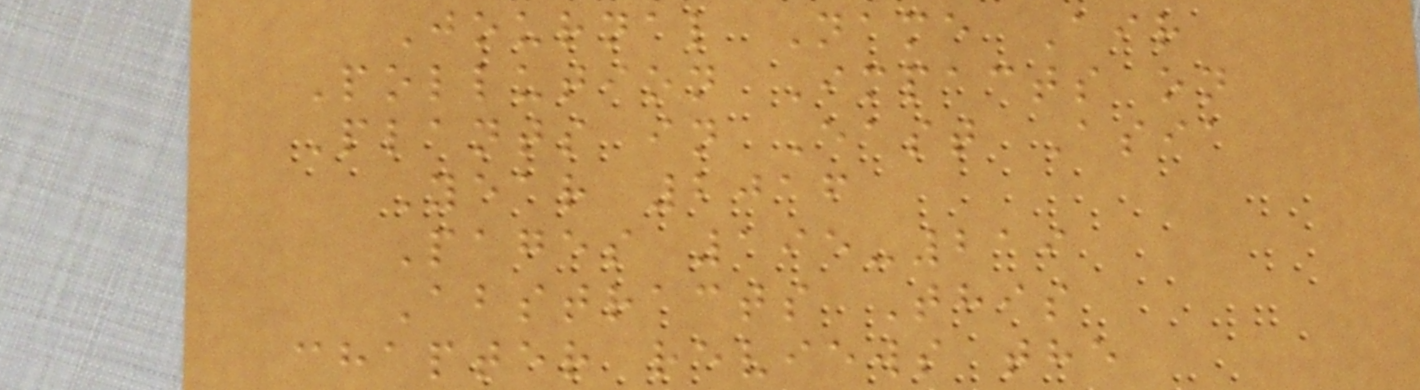Journal Name Air
Pollution Impacts on
Plants in East Asia
Year 2016
Pages 195-219
Abstracts This
chapter reviews the
